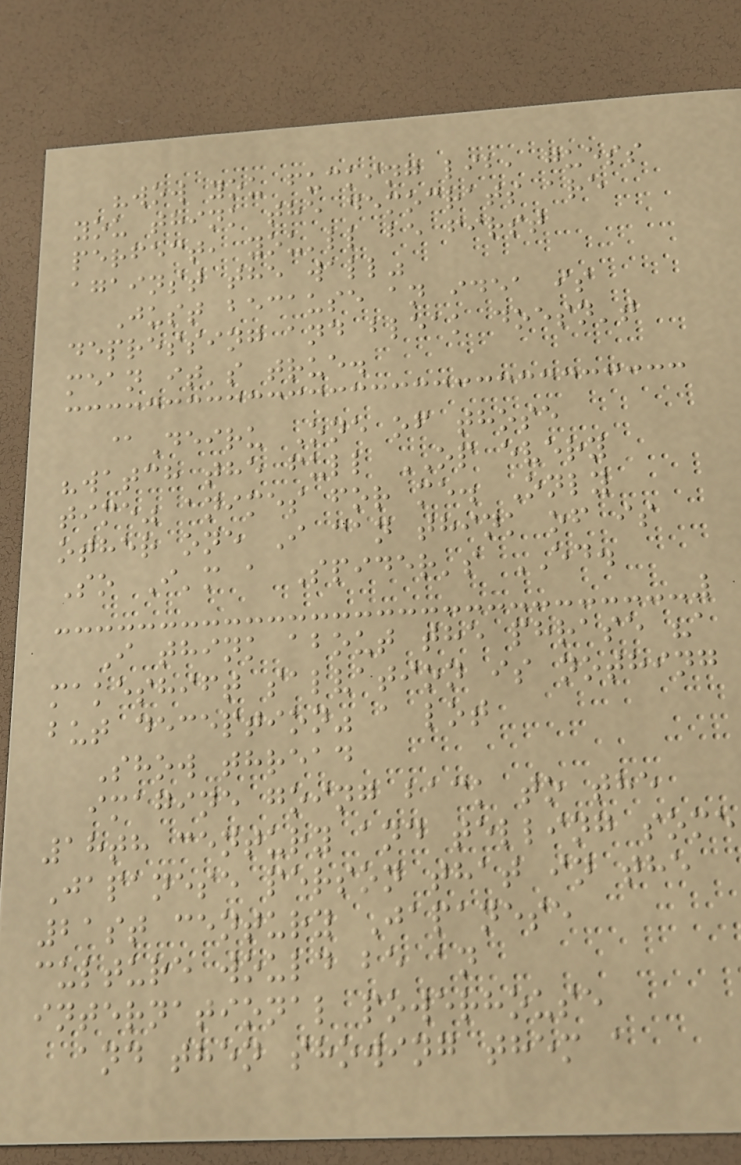"wow you fucking lib, guess
you think the democrats are
perfect, you'll be first
against the wall"
Just because an idea is
depressing and bleak doesn't
mean it's true.
@Deiru One of those
"watch the full OP every
time" animes for me. Only
other one I can think of is
So I'm a Spider's ED.
I think about the phrase "a
makeshift salvation is nothing
but deception" a lot
Show thread
imagine going back to the
18th century and telling some
Japanese person that in the
21st century Japanese
culture would be an
international powerhouse
and then showing them a
